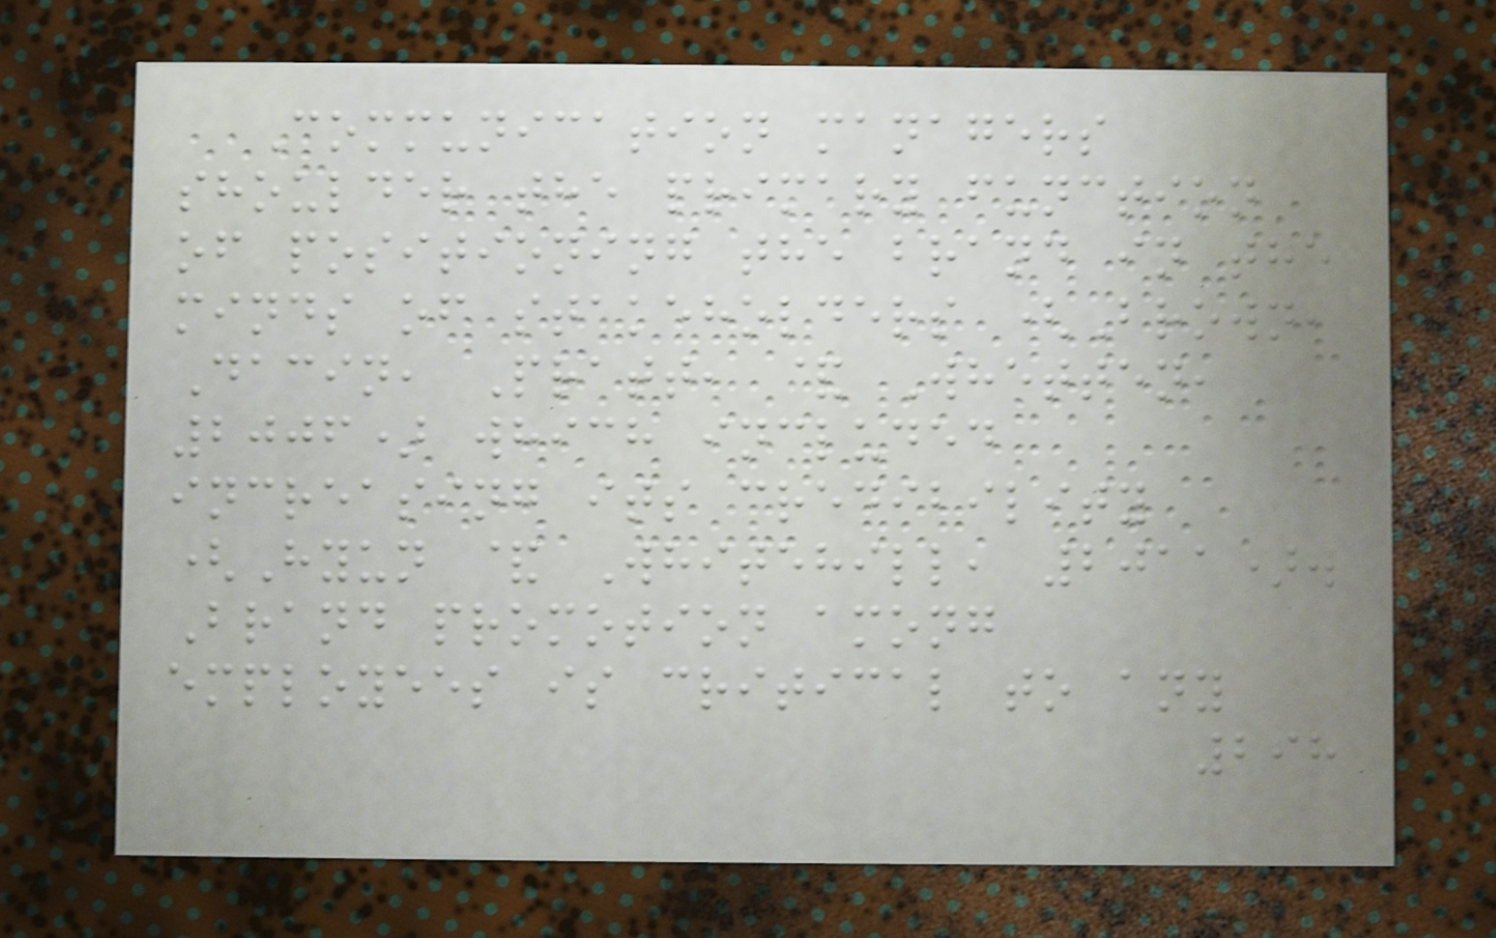Communication managers
shoulder the primary function
of positioning the brand in the
minds of stakeholders (Brown,
Dacin, Pratt, & Whetten,
2006) which included
increasing its credibility
(Hyun & Whitehill, 2011).
Brand promotion among
employees is critical to any
298
